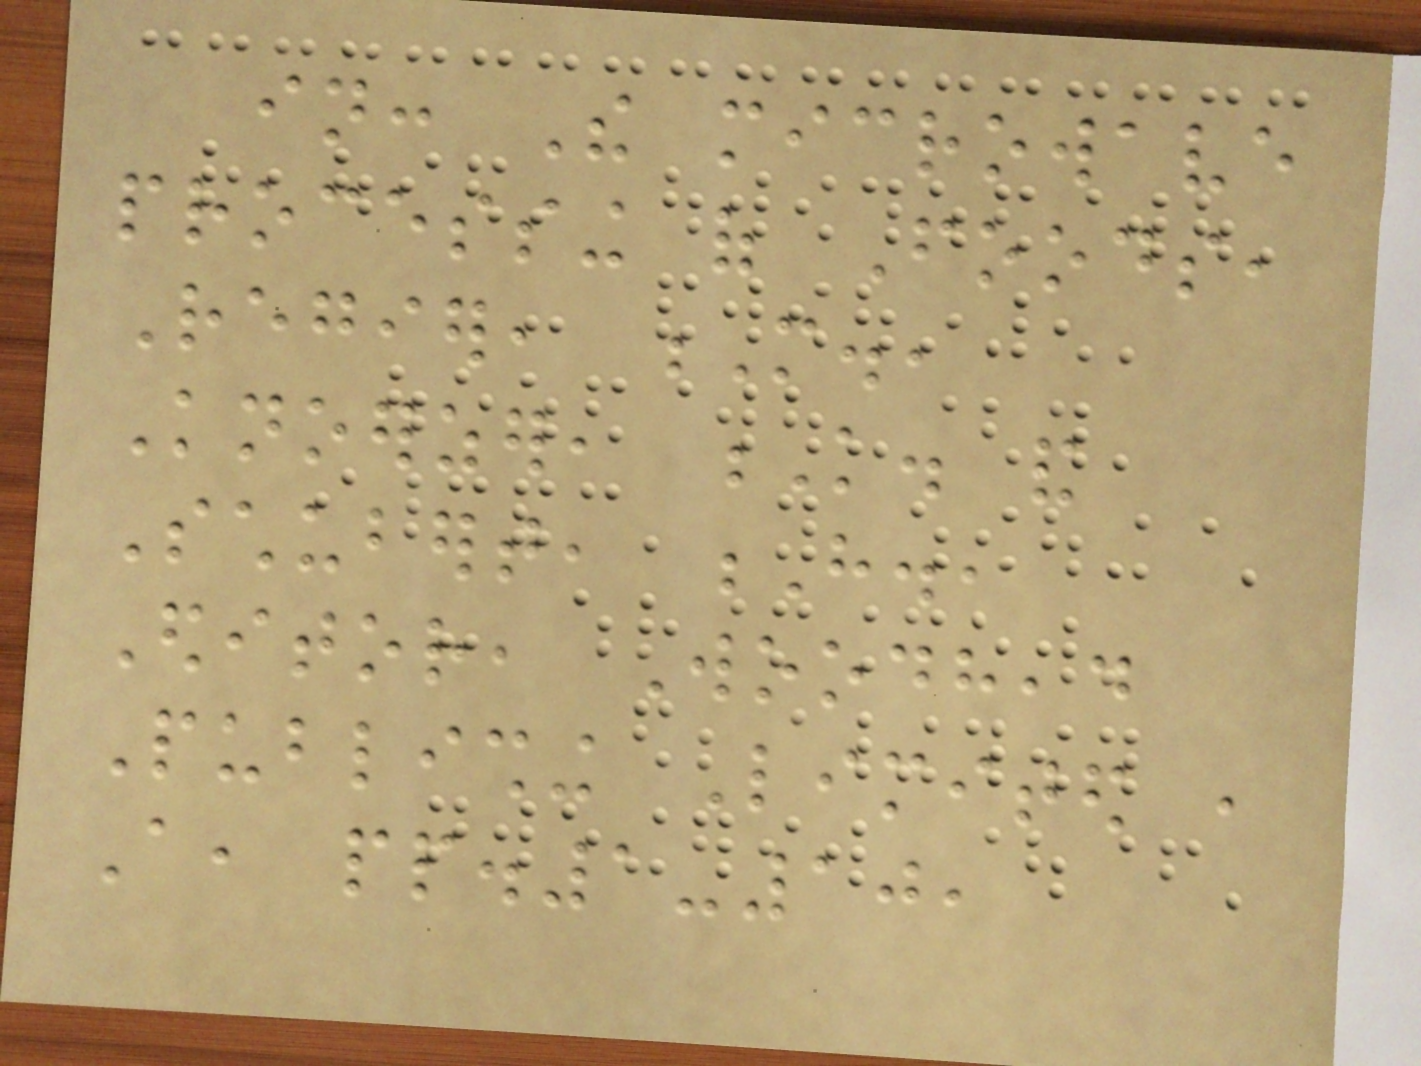in: The microwave
processing of Foods,
Regier, M.,
Knoerzer, K. and
Schubert, H.,
Editor, Woodhead
Publishing Limited ,
A, pp.1-10,
